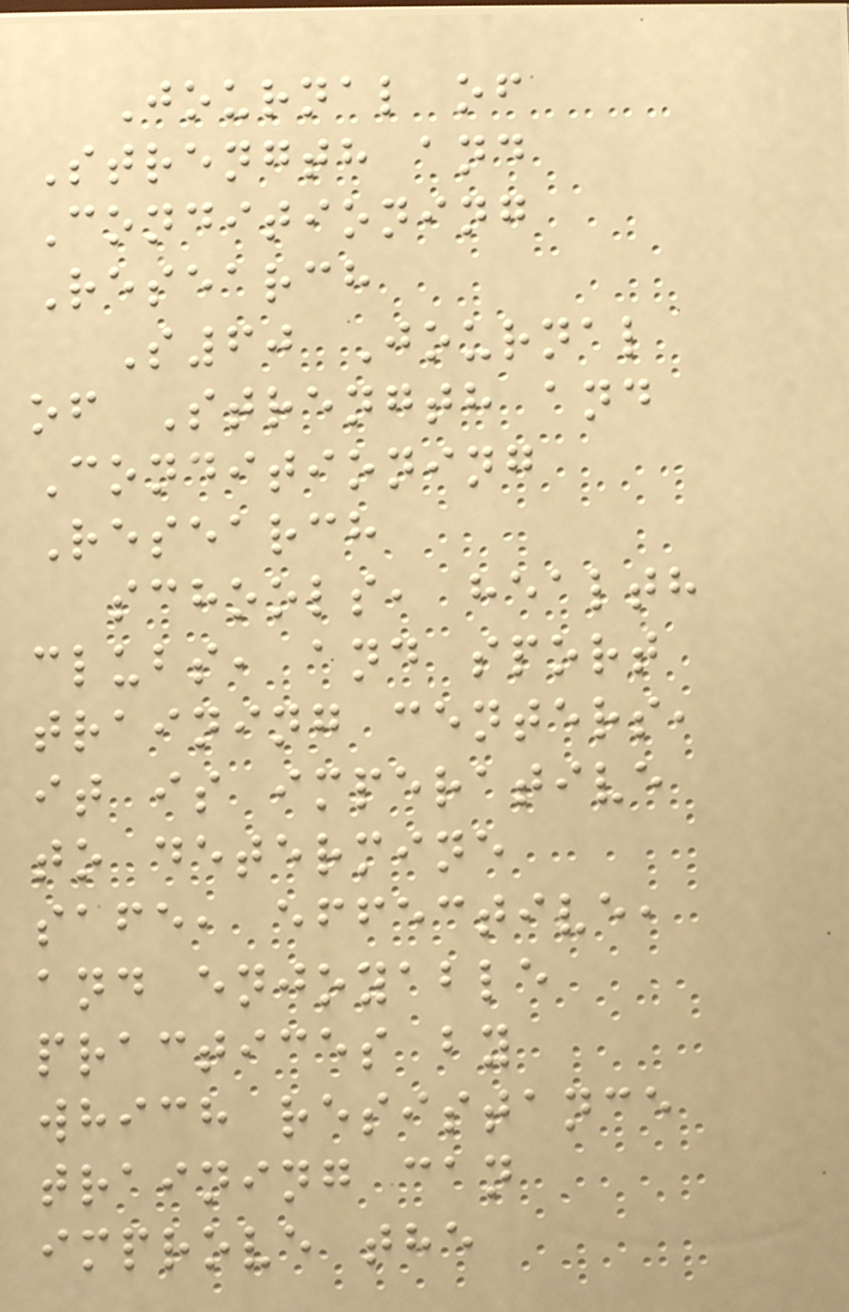Journal of
Strength and
Conditioning
Research
S60 Journal
of Strength and
Conditioning
Research
schools, health
clubs, and sport
training centers,
it is imperative
to determine
safe, effective,
and enjoyable
practices by
which resistance
training can
improve the
